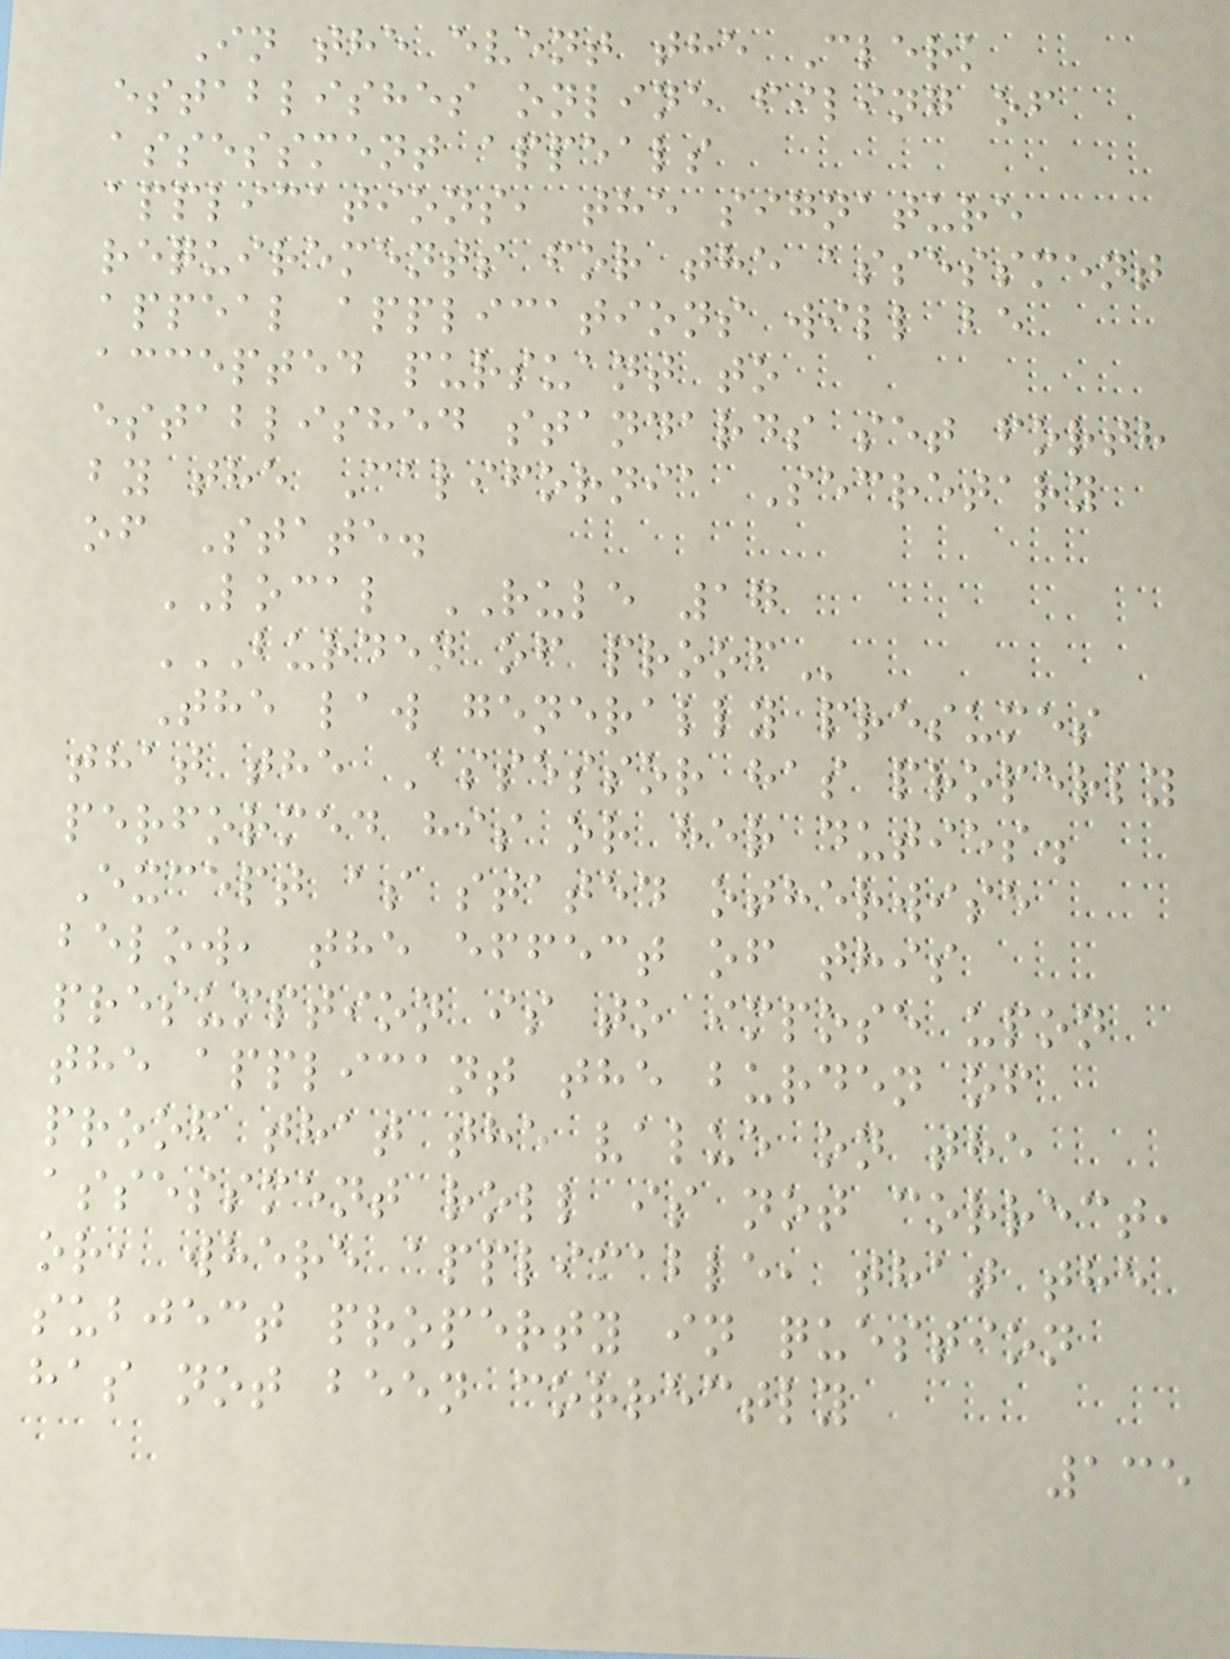In the event the Clerk
establishes online filing of
assessment appeals
applications, the signature
requirements for the assessment
appeal applications will be
accepted pursuant to
established standards set forth
by the California Secretary
of State.
LOCAL RULE 17
BURDEN OF PROOF
The law generally presumes
that the Assessor has properly
performed his or her duties.
Except as stated otherwise
below, the effect of this
presumption is to impose upon
the applicant the burden of
proof that the value on the
assessment roll is not correct,
or, where applicable, that the
subject property in question
has not been correctly
135
